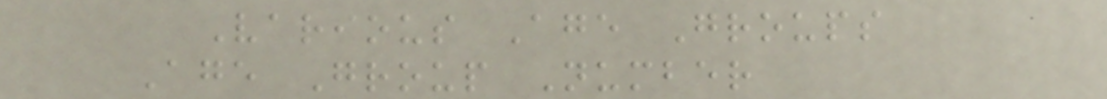Various Age Groups
Age Group Number
